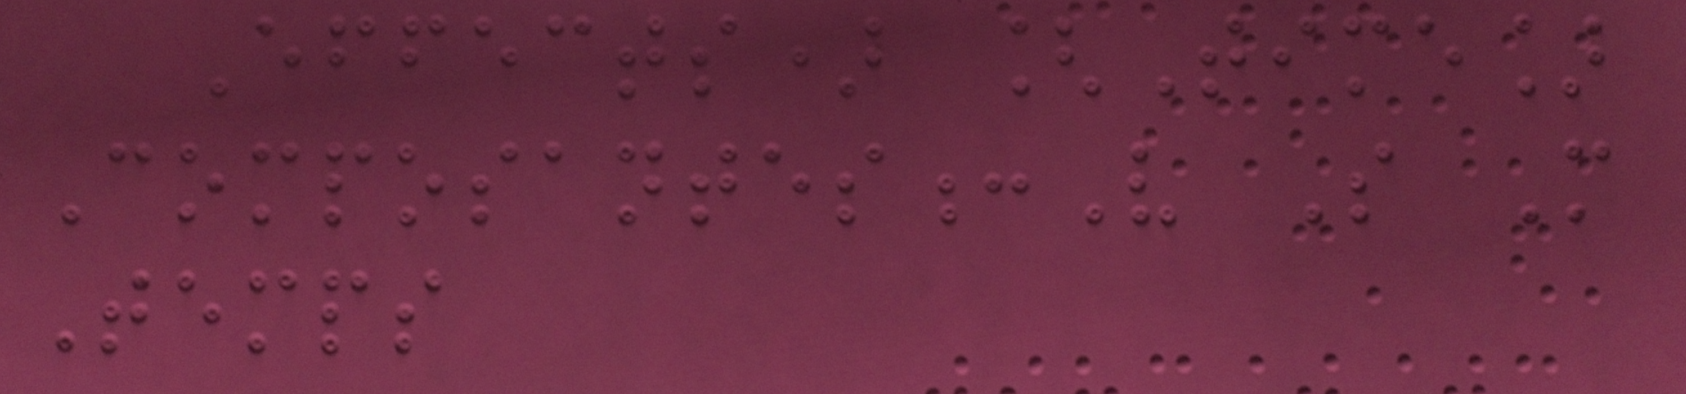Effects) [Time]
Composantes:V S M
Temps
